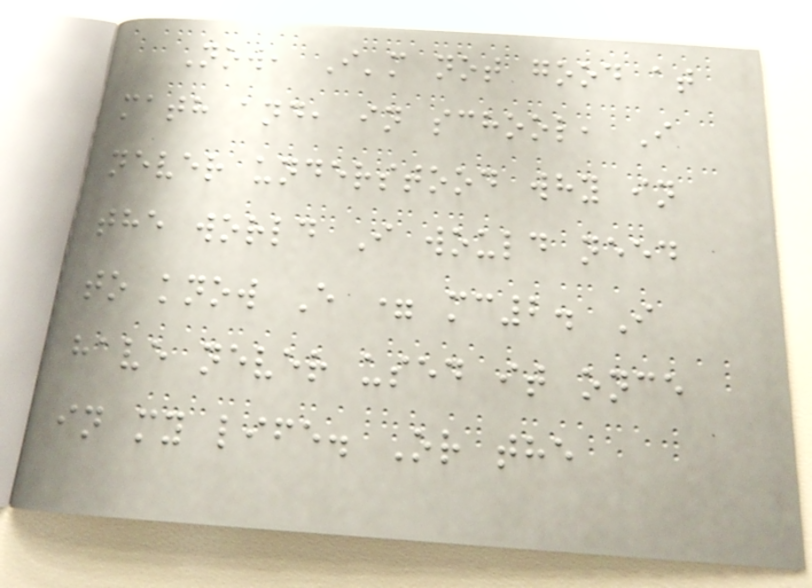Now, I'm not good at
math and, in school, I
never understood why in
the world I would need
to know E = mc2. I
have never used it once
in my life. Or the
